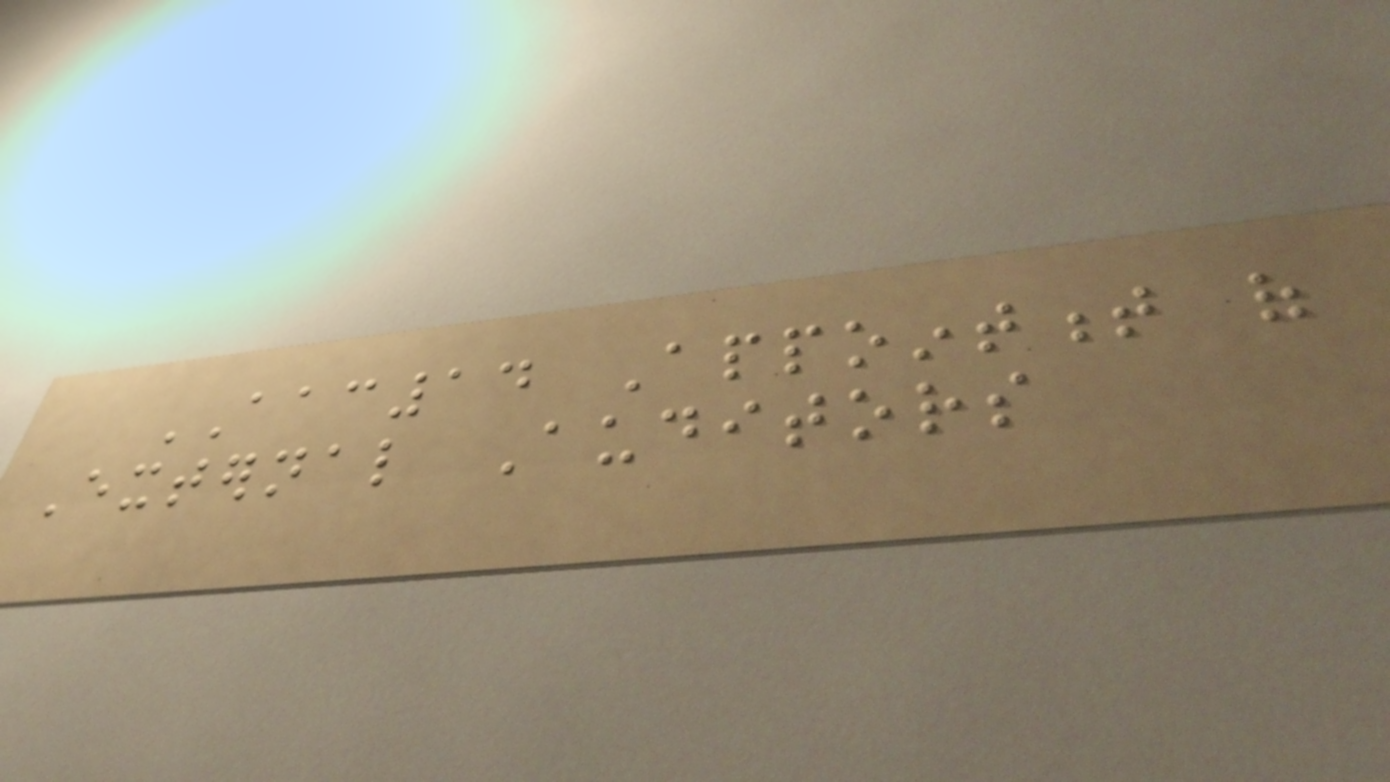AAC14 Appointment of
External Auditors
